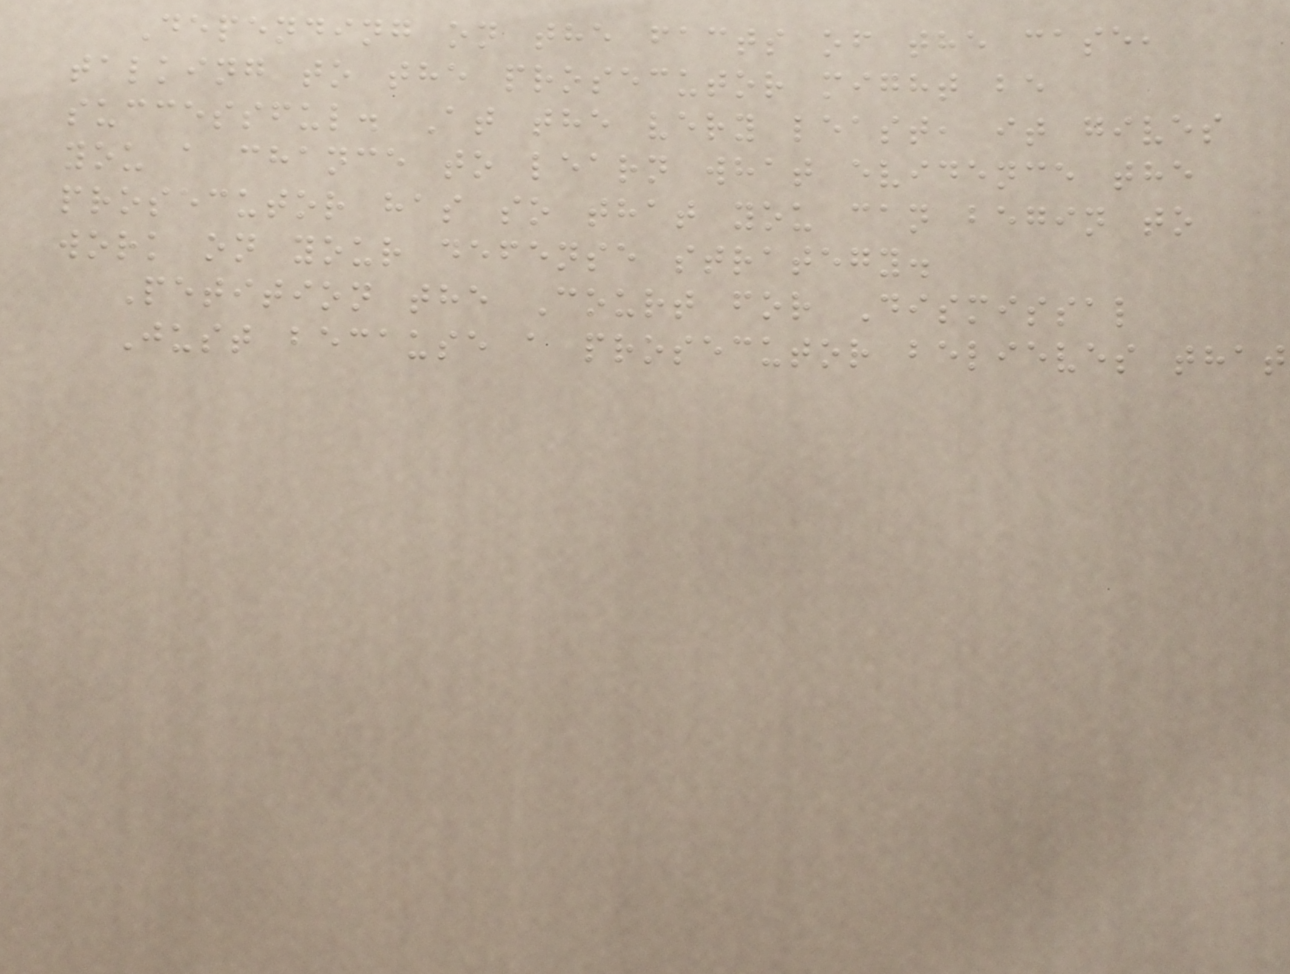Depending on the facts of the case,
talking to the prosecutor might be
successful. At the very least, it gives
you a chance to learn what evidence the
prosecutor has so that you can begin to
work on your defense strategy.
Petition the Court for Dismissal
Just because a prosecutor believes that
